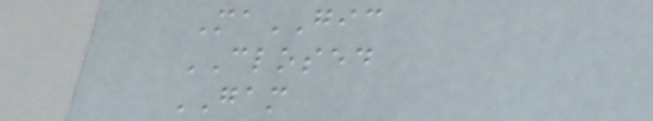MaGIC
CLOSED
GAM
